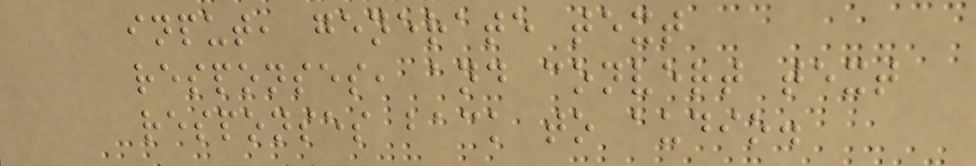input, generate text
responses, and convert text
responses back to audio.
